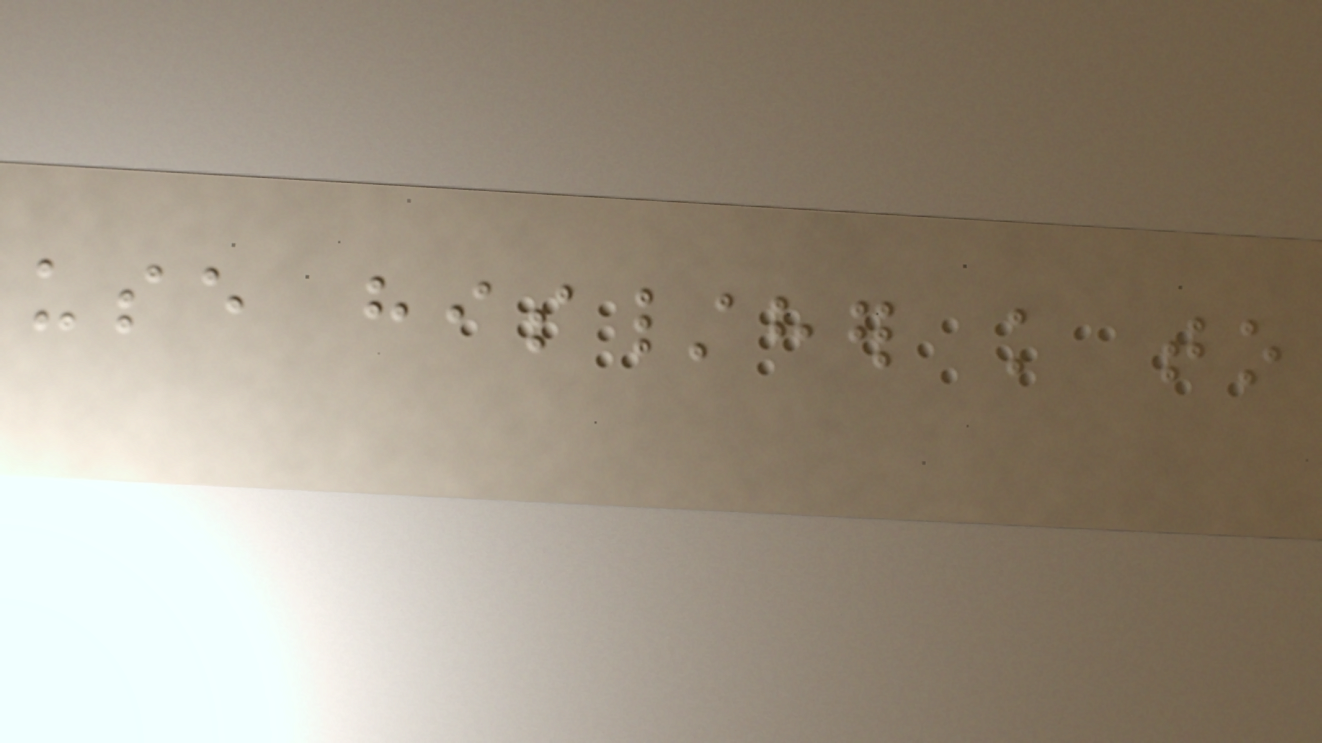use his/her knowledge to
